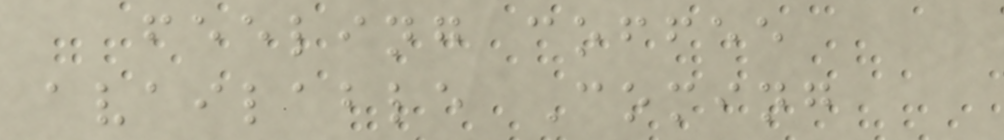feeling coffee
available Coming
